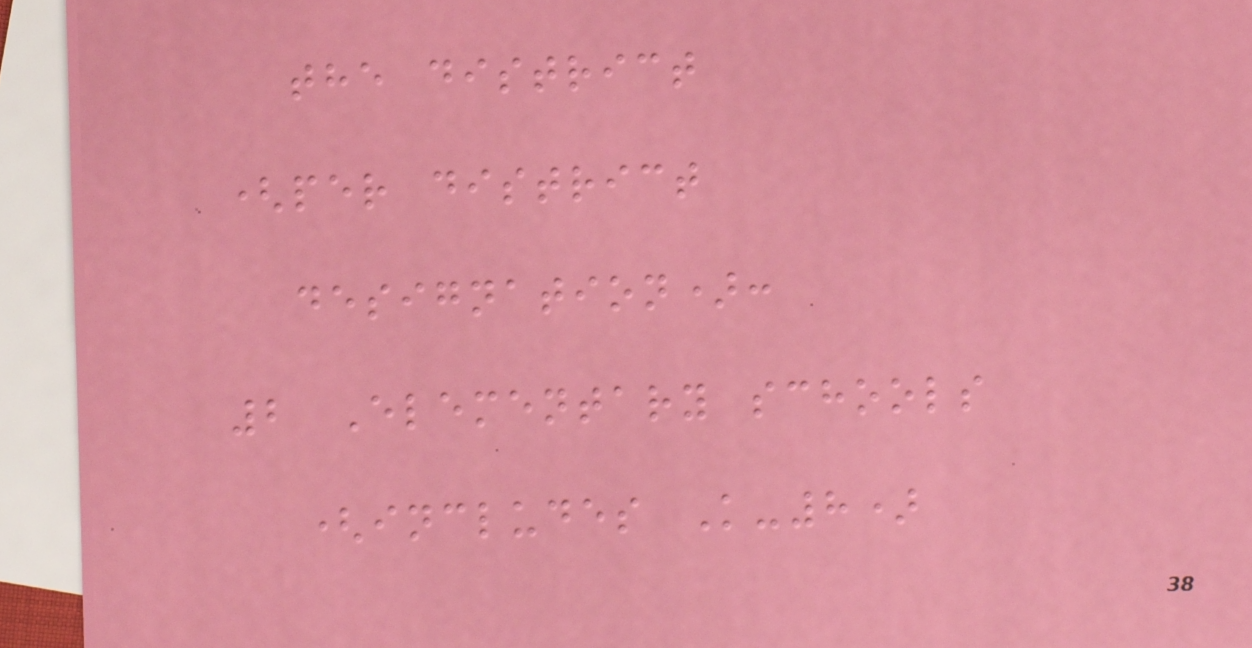the district
(per district
designation):
2 Elementary schools
(includes K-8)
